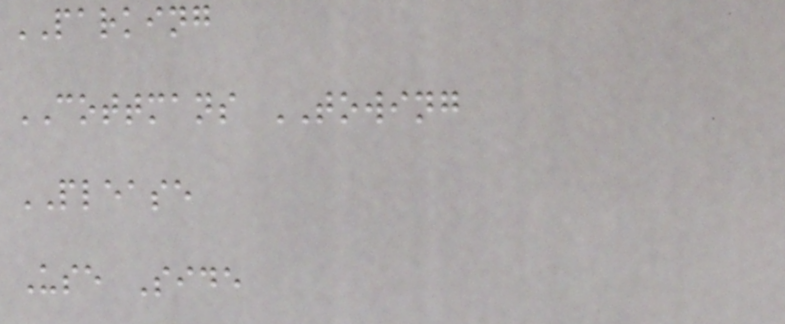PARKING
COTTMANS TOWING
PLEASE
Use Side
